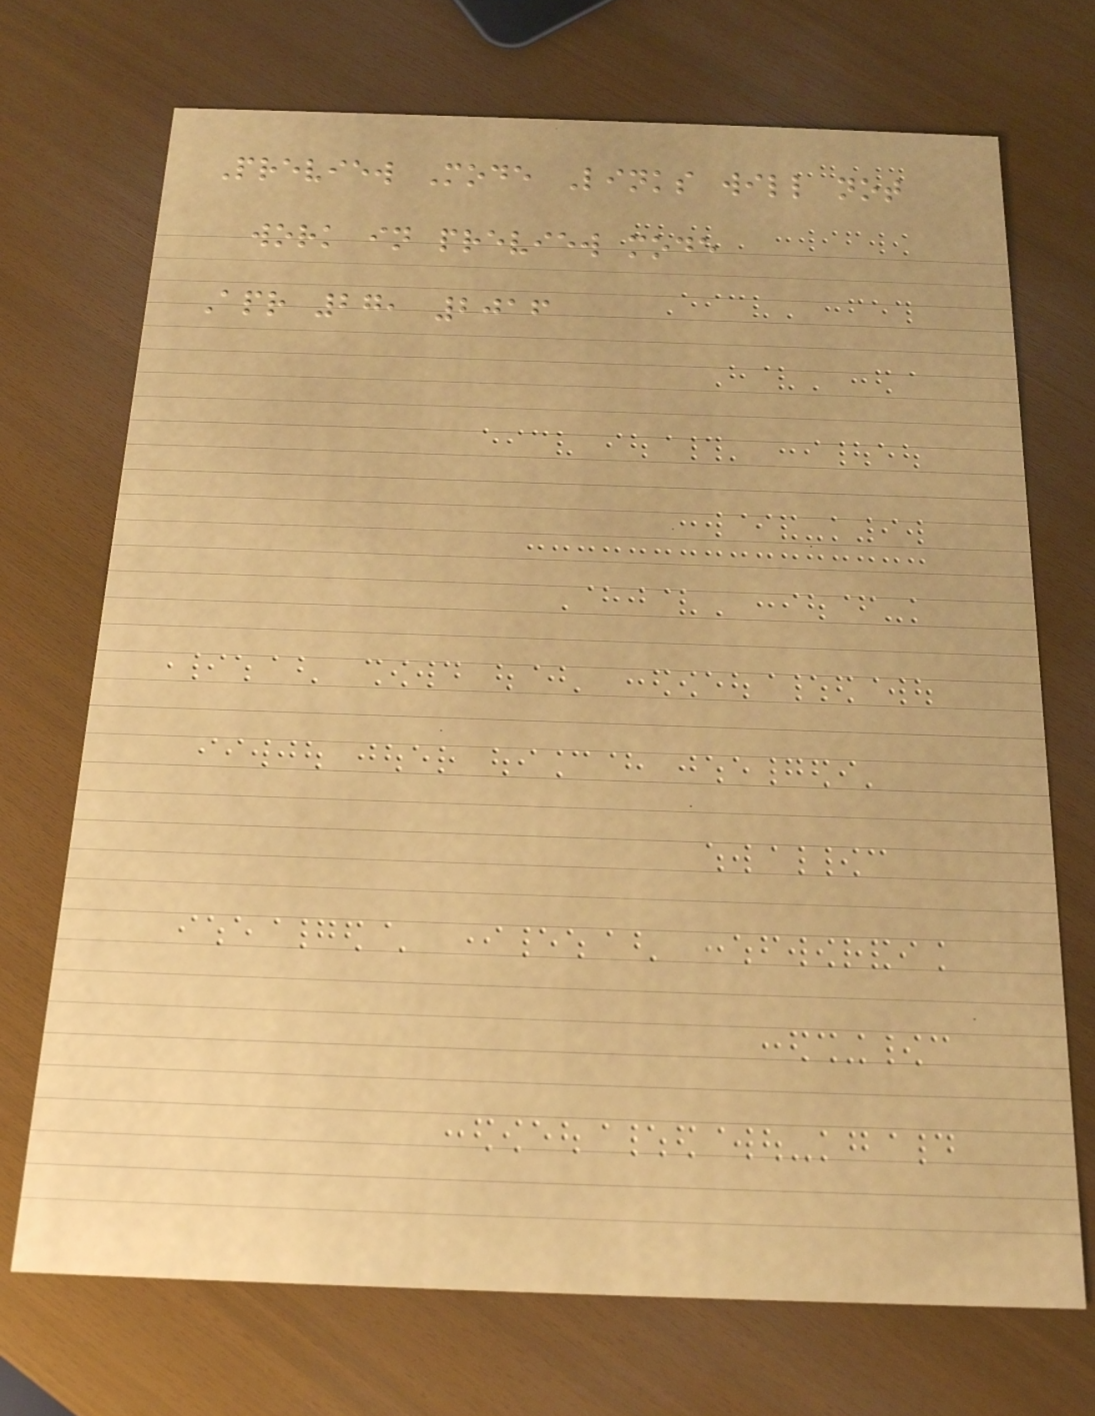Preview Mode Links will not
work in preview mode
Apr 27, 2016
